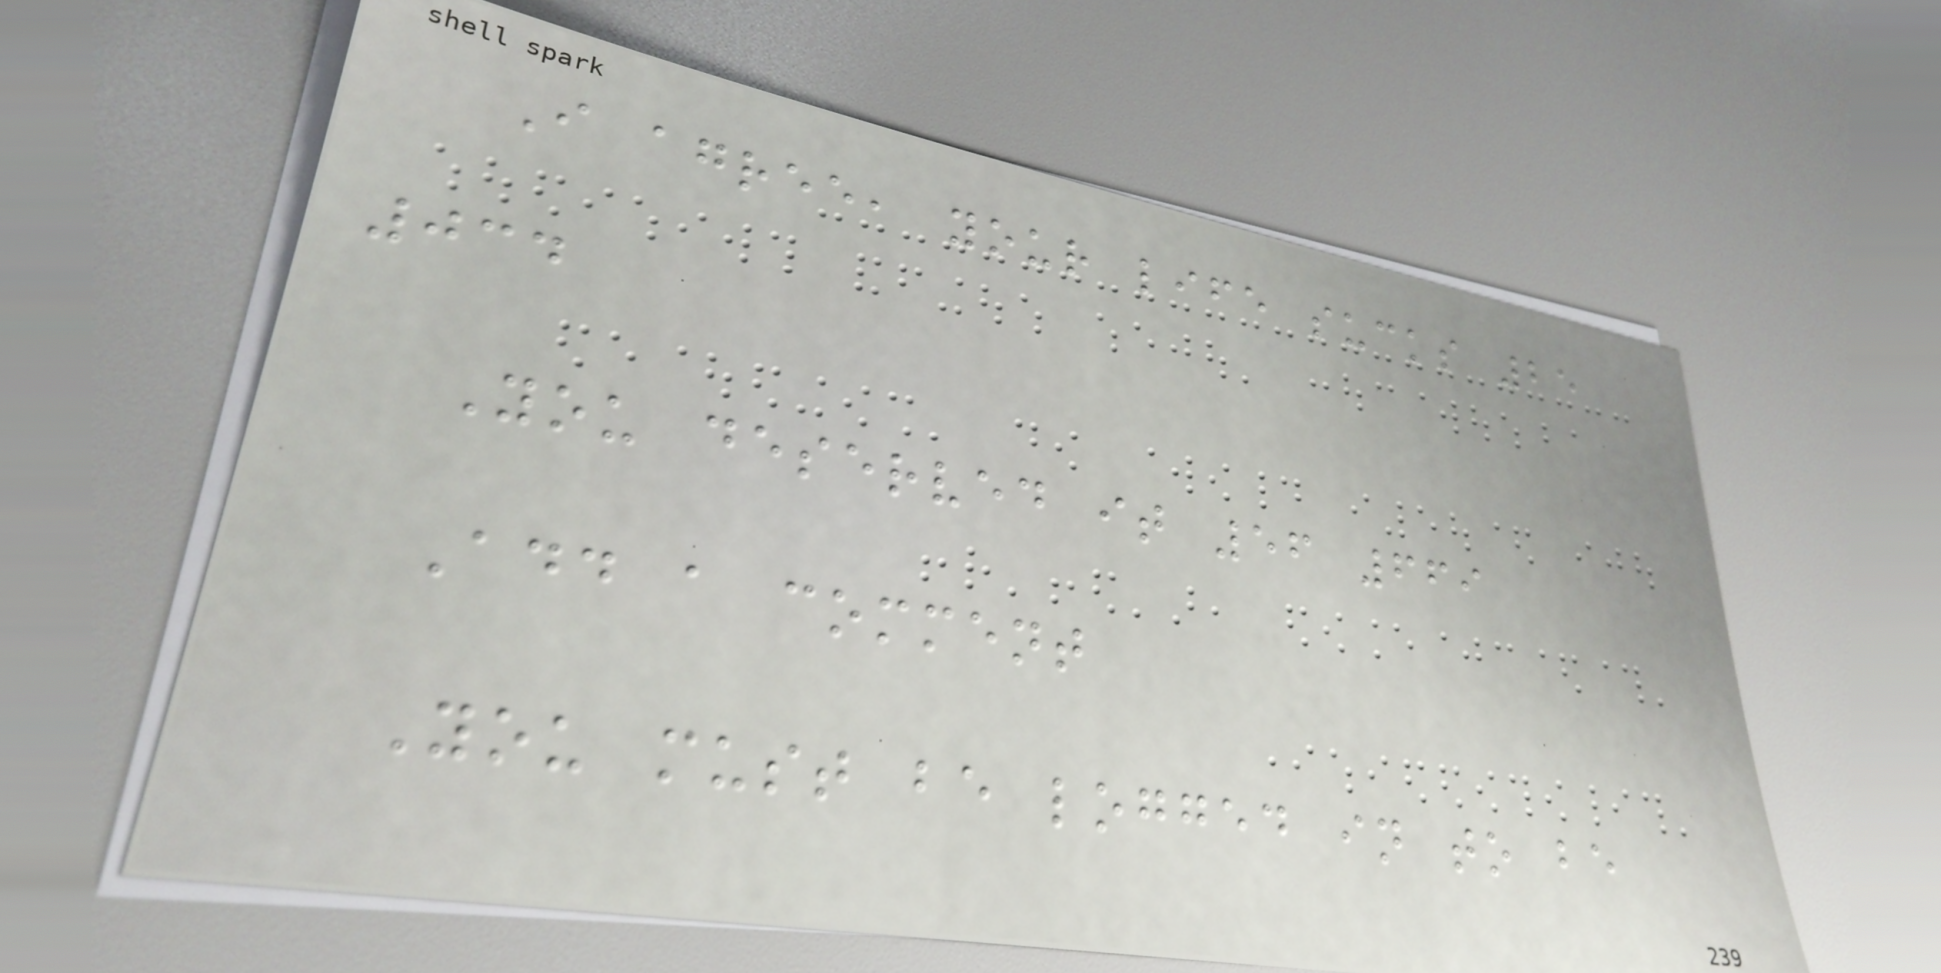I agree, your life sucks 25
034
You deserved it 56 669
Add a comment
You must be logged in to be
